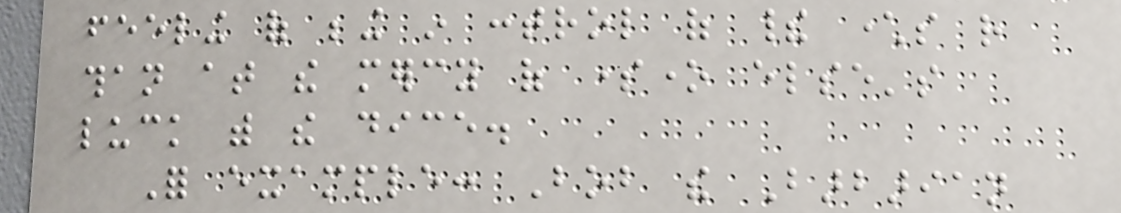feeling of being in control of their characters rather
than at the mercy of someone else's
luck with the dice.
For example: Bob the Barbarian
